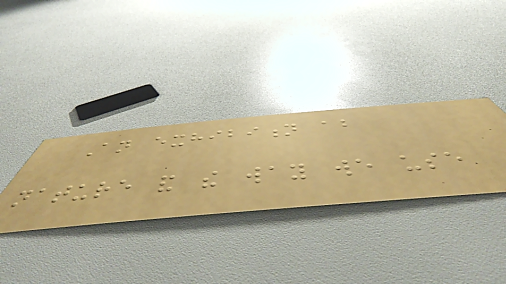An exhibition about
nature and the way we use
